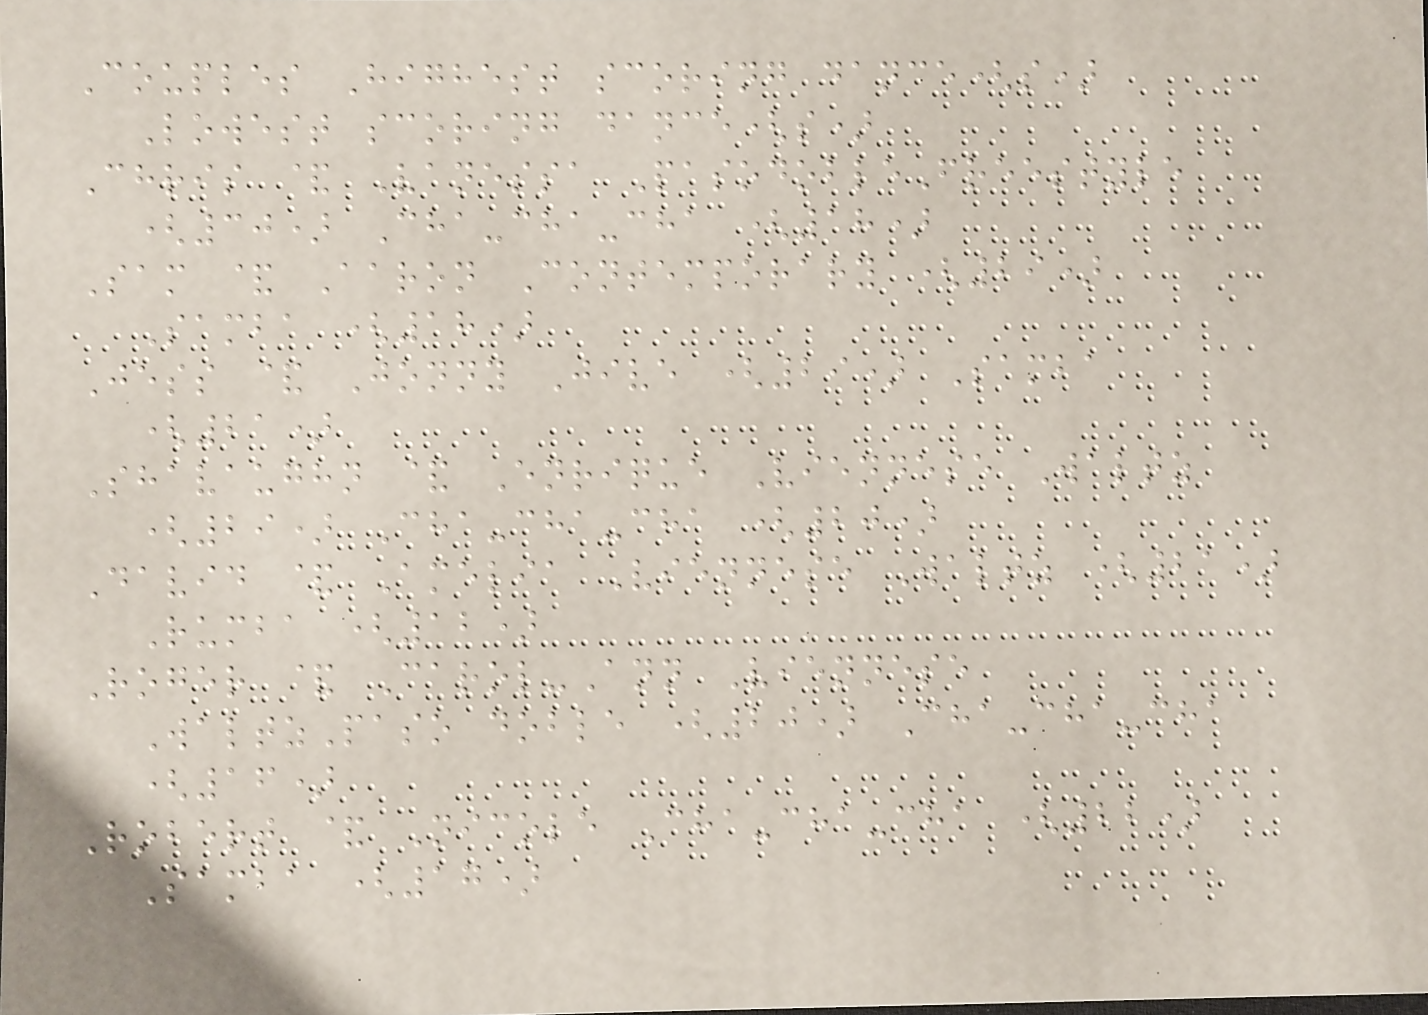Couples Highest scoring dance(s)
Lowest scoring dance(s)
Chris & Vanessa PasodobleFreestyle
(30) Cha-cha-cha (18)
Sam & Aaron Contemporary (29)
Samba (18)
Jess & Jonny Jive (29) Samba
(21)
Shavaughn & Enrique Viennese Waltz
(29) Cha-cha-cha (20)
David & Amelia Viennese Waltz (21)
Rumba (12)
Roger & Carol-Ann Viennese
WaltzPaso doble (20) Cha-cha-cha
(16)
Robert & Nicole Cha-cha-cha (22)
Samba (17)
